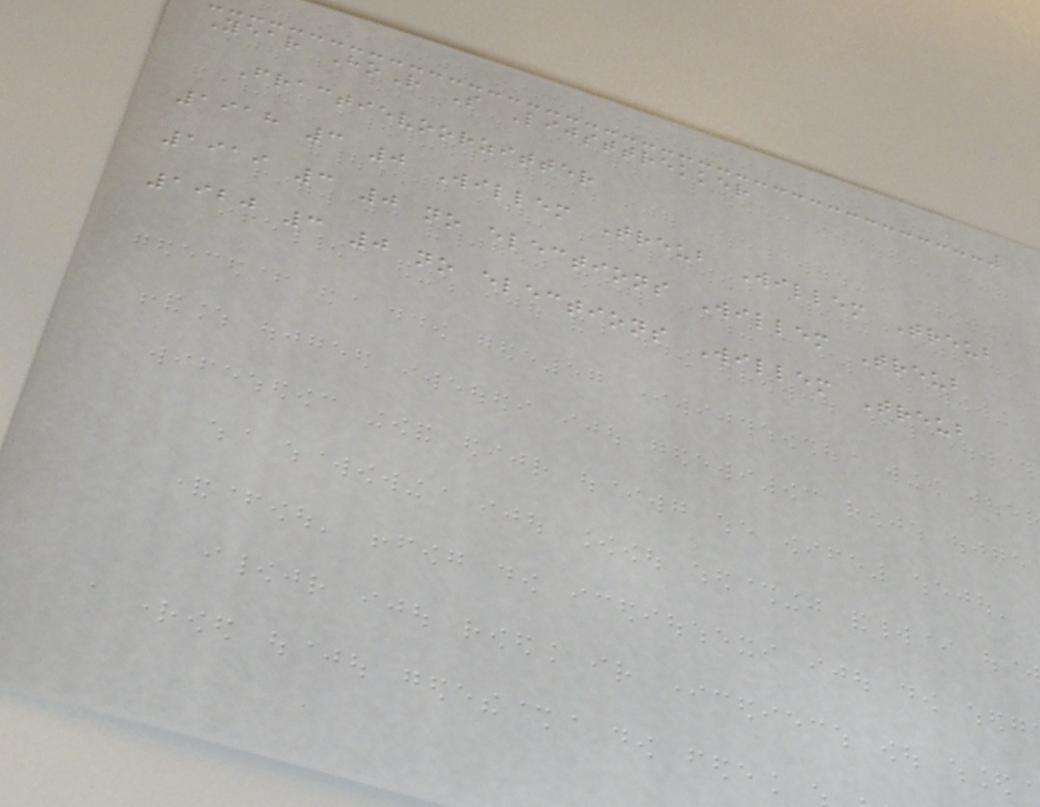Year HoR S Lijsttrekker
Fractievoorzitter
1918 3 0 Willem Treub Willem Treub
1919 3 0 no elections Willem Treub
1920 3 0 no elections Willem Treub
